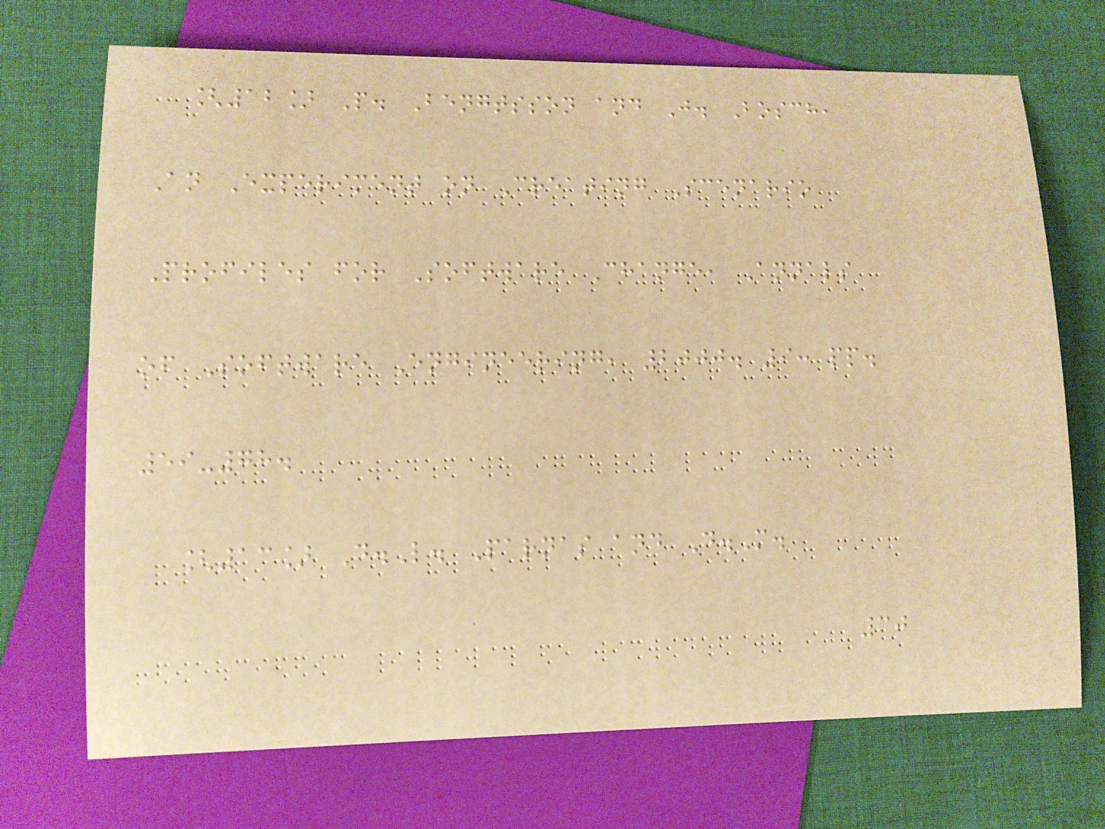[12] P. Bengtsson and J. Bosch,
An Experiment on Creating Scenario
Profiles for Software Change, Annals
of Software Engineering, 2000. 9: pp.
59-78.
[13] D.L. Parnas and D.M.
30
